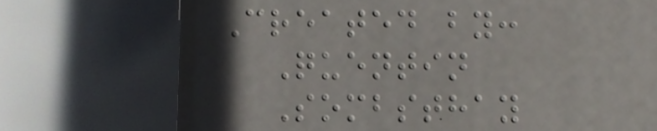Created by:
Quentin
Sombsthay
